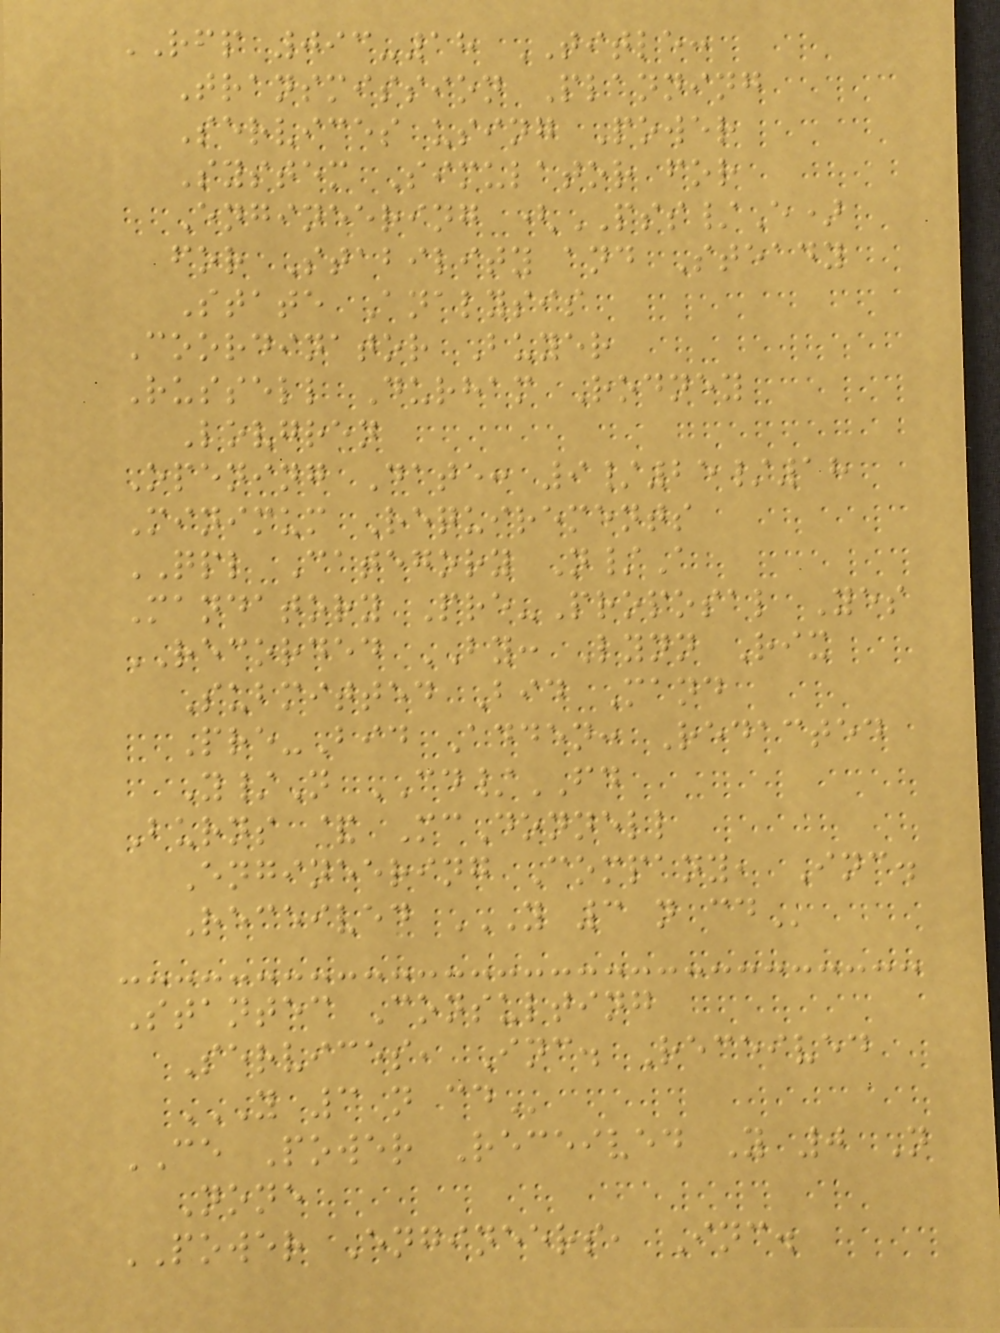RFP 093-18 TITLE:
Transmission Planning
Services using Power
System Simulator for
Engineering (PSS/E)
for Stability and Steady
State Analysis
Coordinator Buyer
Russell Durham Rodney
Lovgren
Opening Date: 9/25/18
Minimum Requirements
QPL Category N/A
Mandatory Pre-Proposal Yes
RECORDED BY: Lynn Rix
Submitted Bid Mand
Pre-Bid Adden: Redacted
Y/N CD/FD
Burns & McDonnell
Engineering Company, Inc.
Received Y 3 N CD
Stantec Consulting
Services, Inc. Received
Y 3 N CD
CE Power Received Y 0 N
None
POWER Engineers, Inc.
